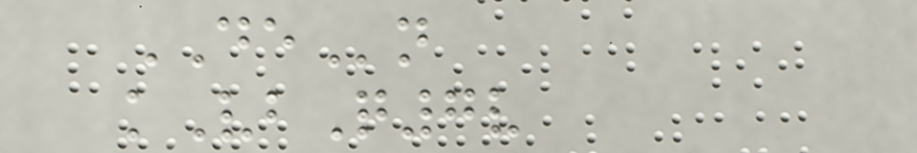DEn
kVbQ7v
